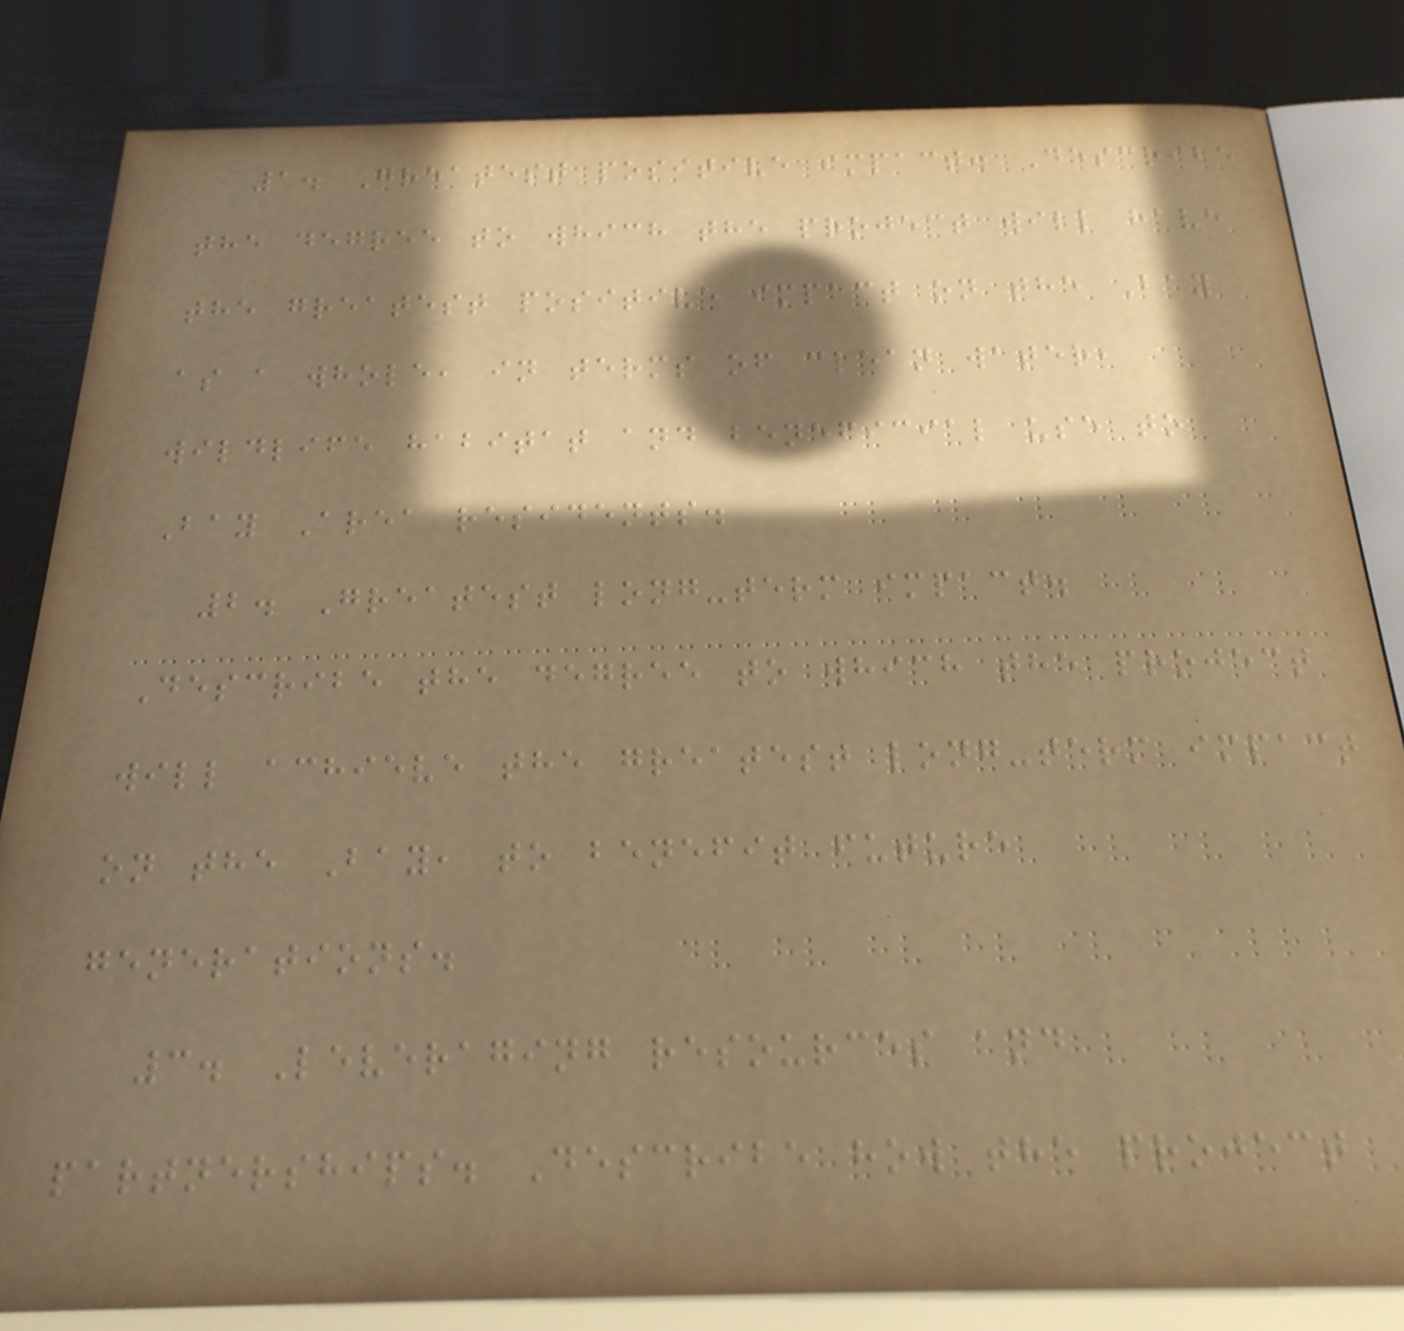1. Greatest positive impact. Describe
the degree to which the project will have
the greatest positive impact on the Bay
as a whole, in terms of clean water,
wildlife habitat and beneficial use to
Bay Area residents.
2. Greatest long-term impact.
Describe the degree to which the project
will achieve the greatest long-term impact
on the Bay, to benefit future
generations.
3. Leveraging resources and
partnerships. Describe how the project
